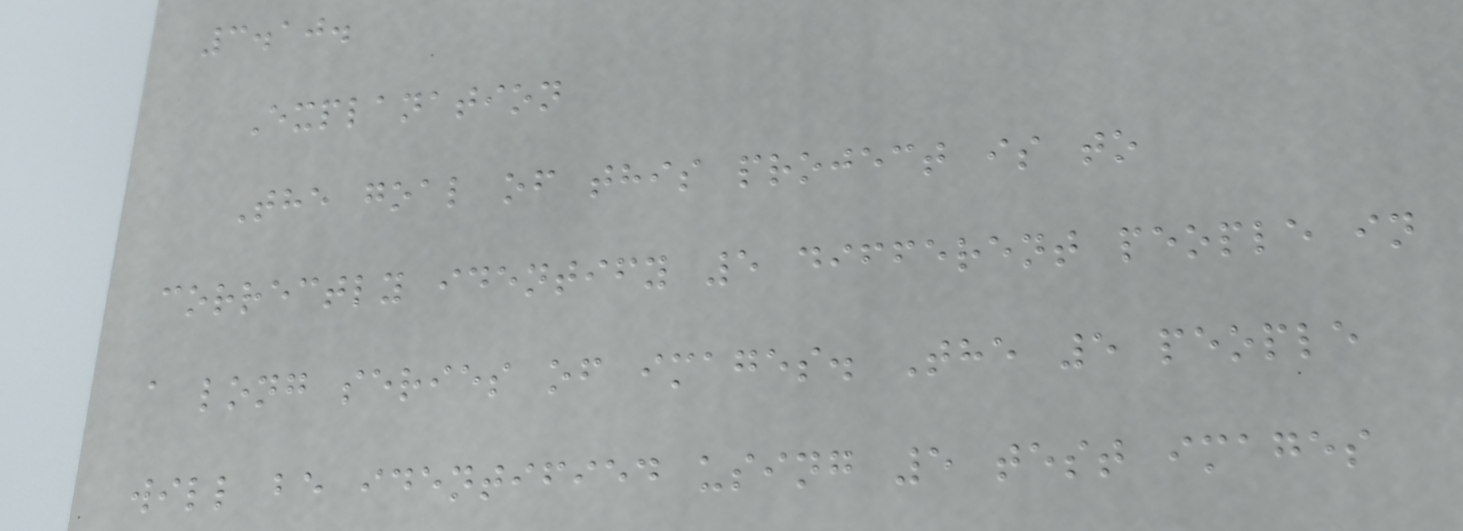3.10.
Explanation
The goal of this project is to
correctly identify 5 different people in
a long series of images. The 5 people
will be identified using 5 test images
